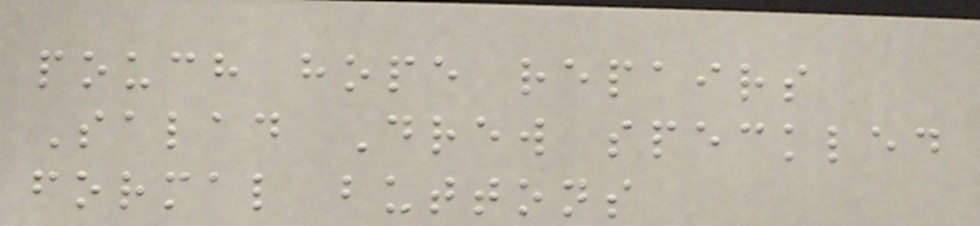pouch hope repairs
Salad Drew speckled
formal buttons
